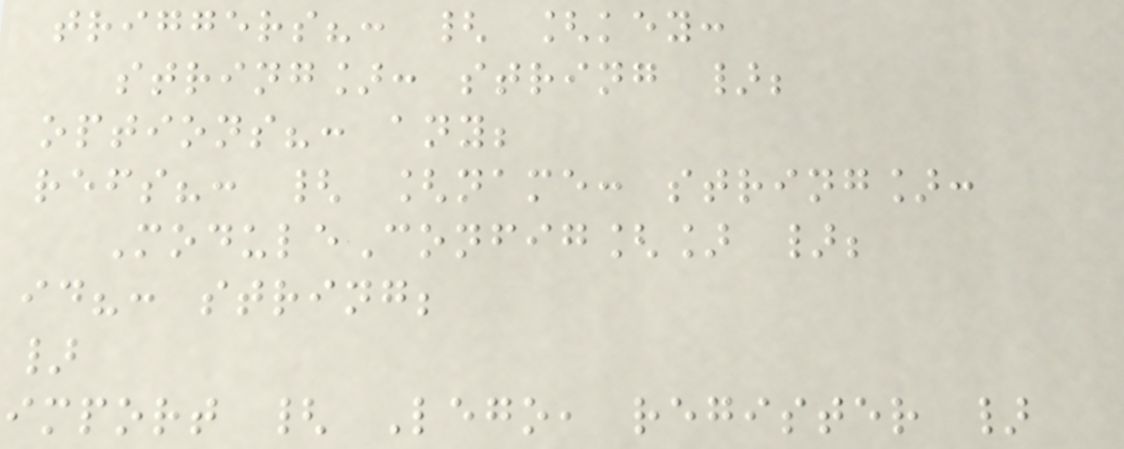triggers?: { [key:
string]: string };
options?: any;
refs?: { [name: string]:
ModuleConfig[] };
id?: string;
}
import { Lego, register }
